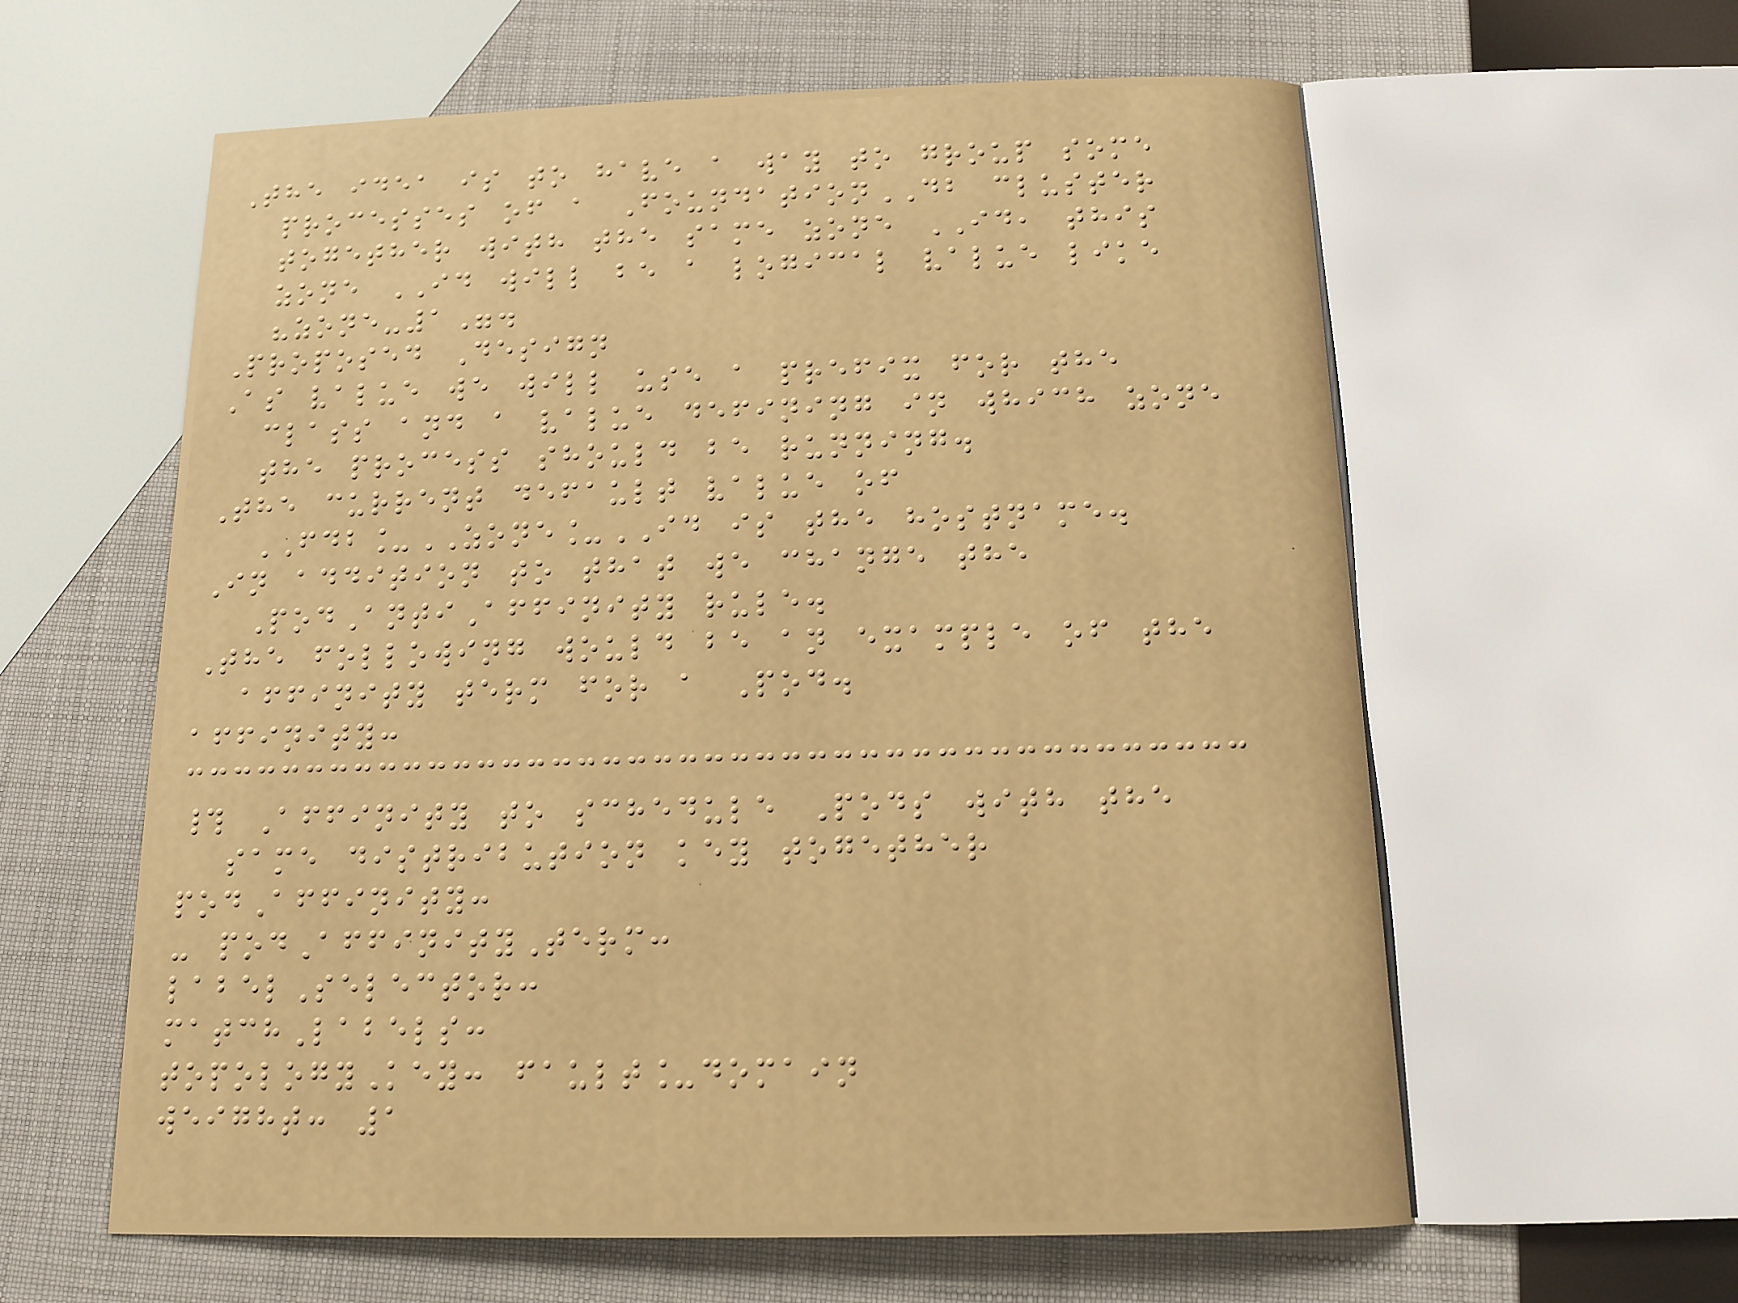The idea is to have a way to group some
processes of a FoundationDB cluster
together with the same zone ID, this
zone ID will be a logical value like
"zone-1".
Proposed Design
As value we will use a prefix for the
class and a value defining in which zone
the process should be running.
The current default value of
FDB_ZONE_ID is the hostname.
In addition to that we change the
PodAntiAffinity rule.
The following would be an example of the
affinity term for a Pod.
affinity:
# Affinity to schedule Pods with the
same distribution key together
podAffinity:
- podAffinityTerm:
labelSelector:
matchLabels:
topologyKey: fault_domain
weight: 1
